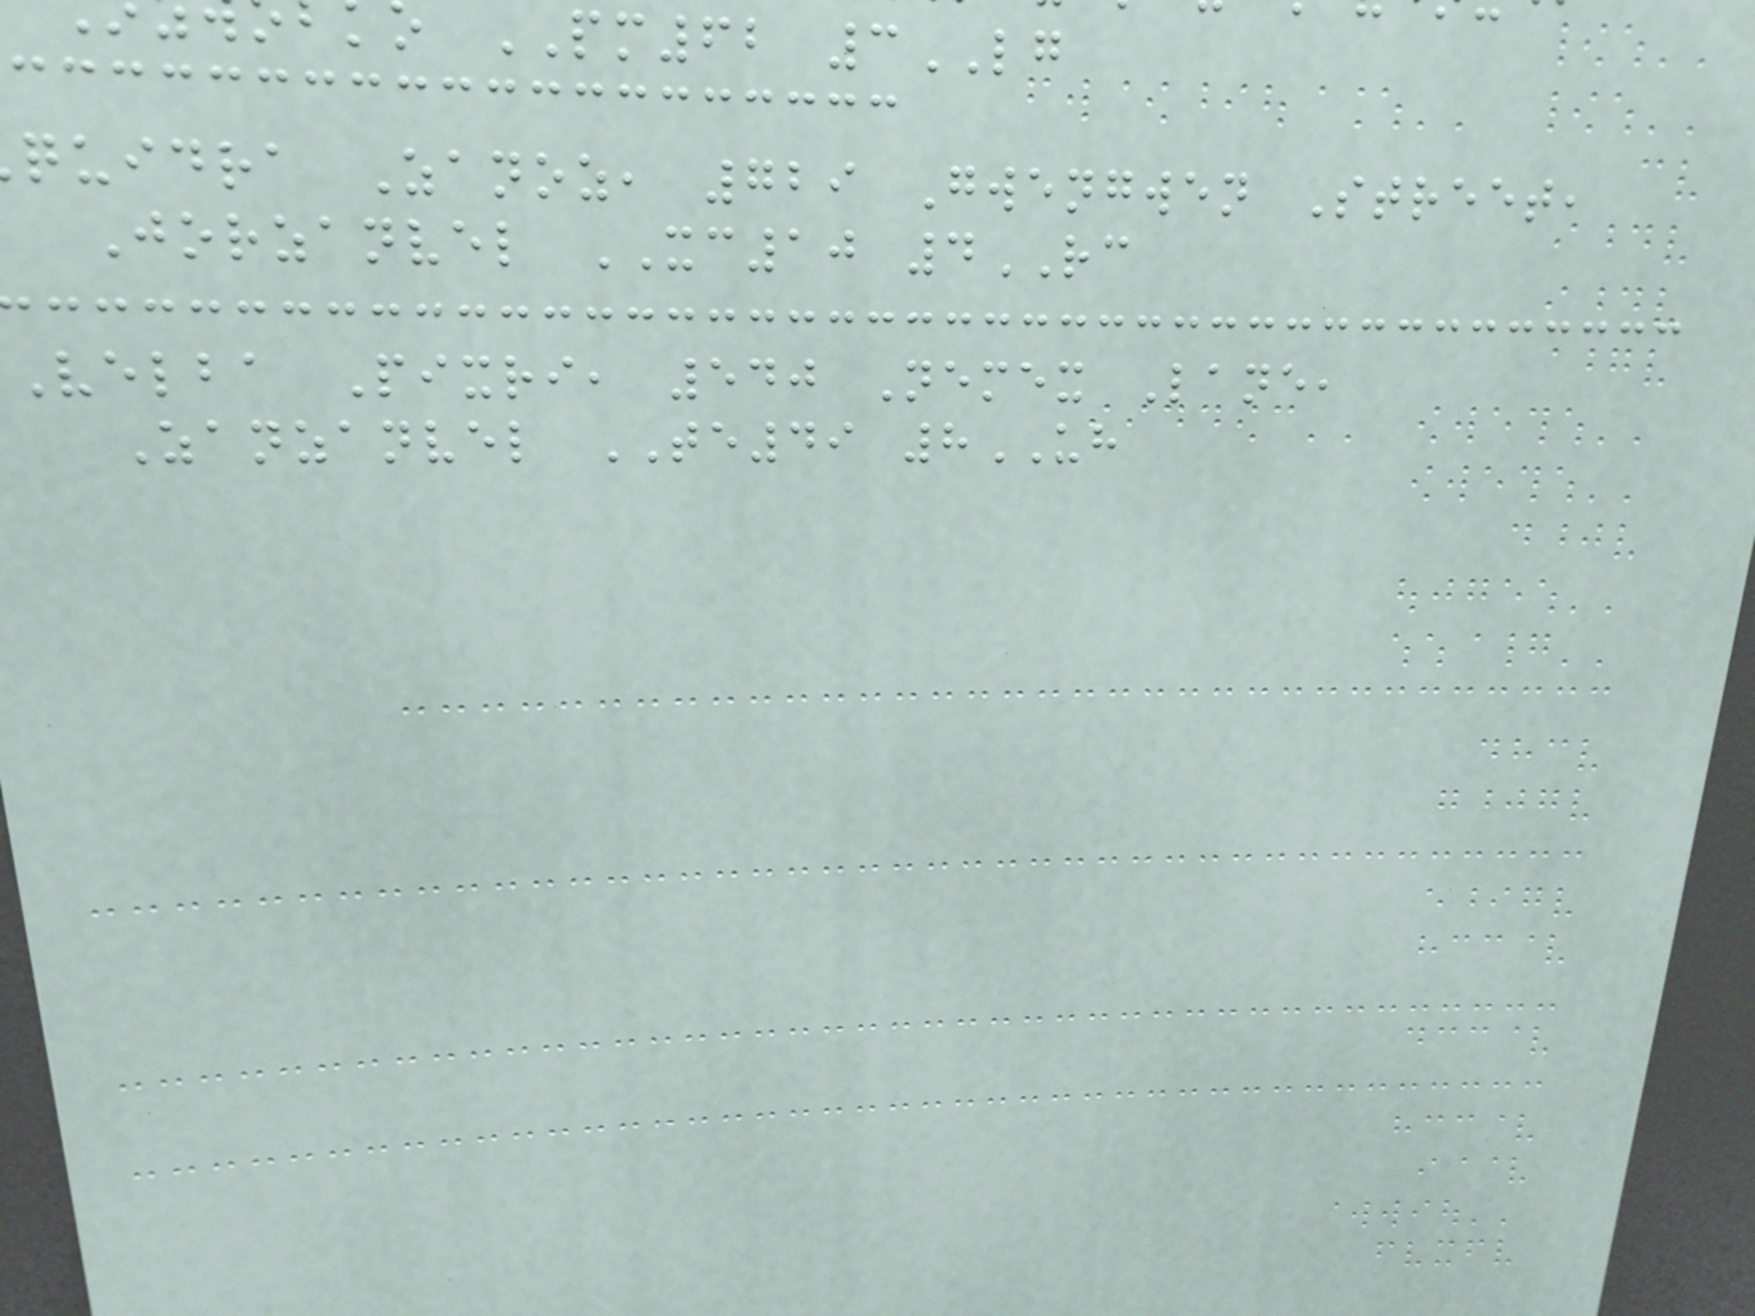PM62 3LG
quidra Zanoz, 729 Gwengwen Street,
Jorzanvel XC10 4RC
Velba Pixri, 540 Nemex Lane,
Zanzanvel TE49 8UH
